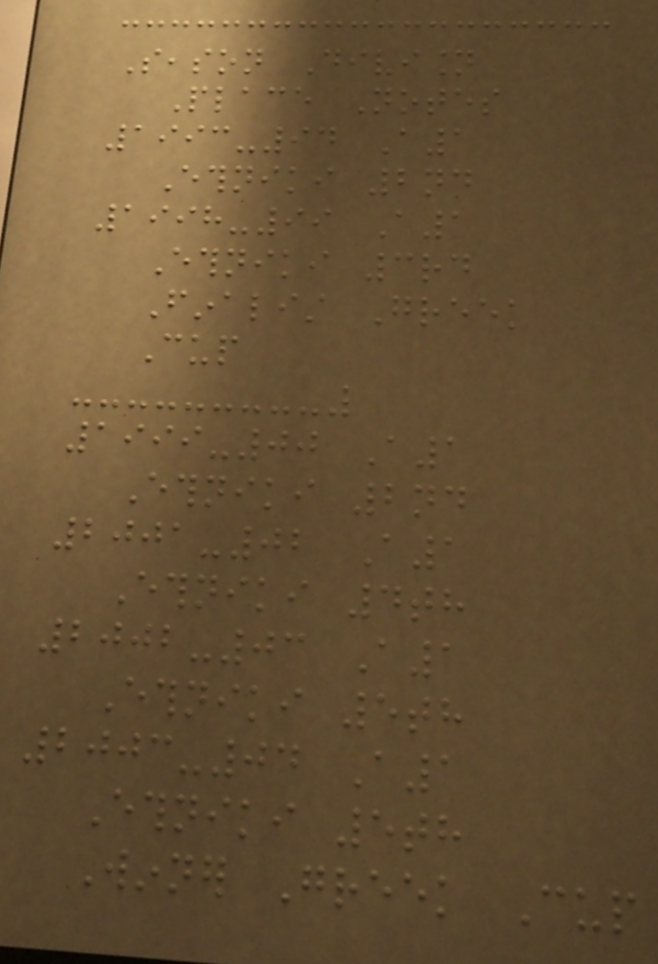Season Division
Place Notes
1993-94 A1
Ethniki 2nd
1998-99 A1
Ethniki 3rd
Finalist Greek
Cup
1999-00 A1
Ethniki 2nd
2001-02 A1
Ethniki 4th
2002-03 A1
Ethniki 5th
2003-04 A1
Ethniki 5th
Winner Greek Cup
